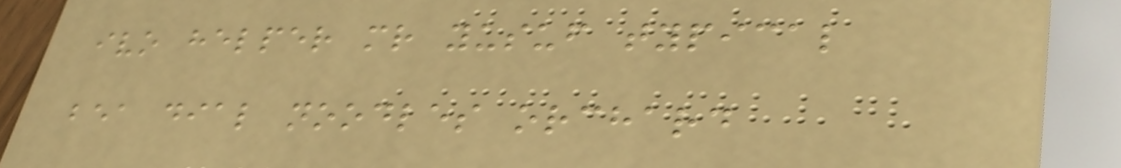ivo helper mr yusuf typical
bea dial noodles orchard
